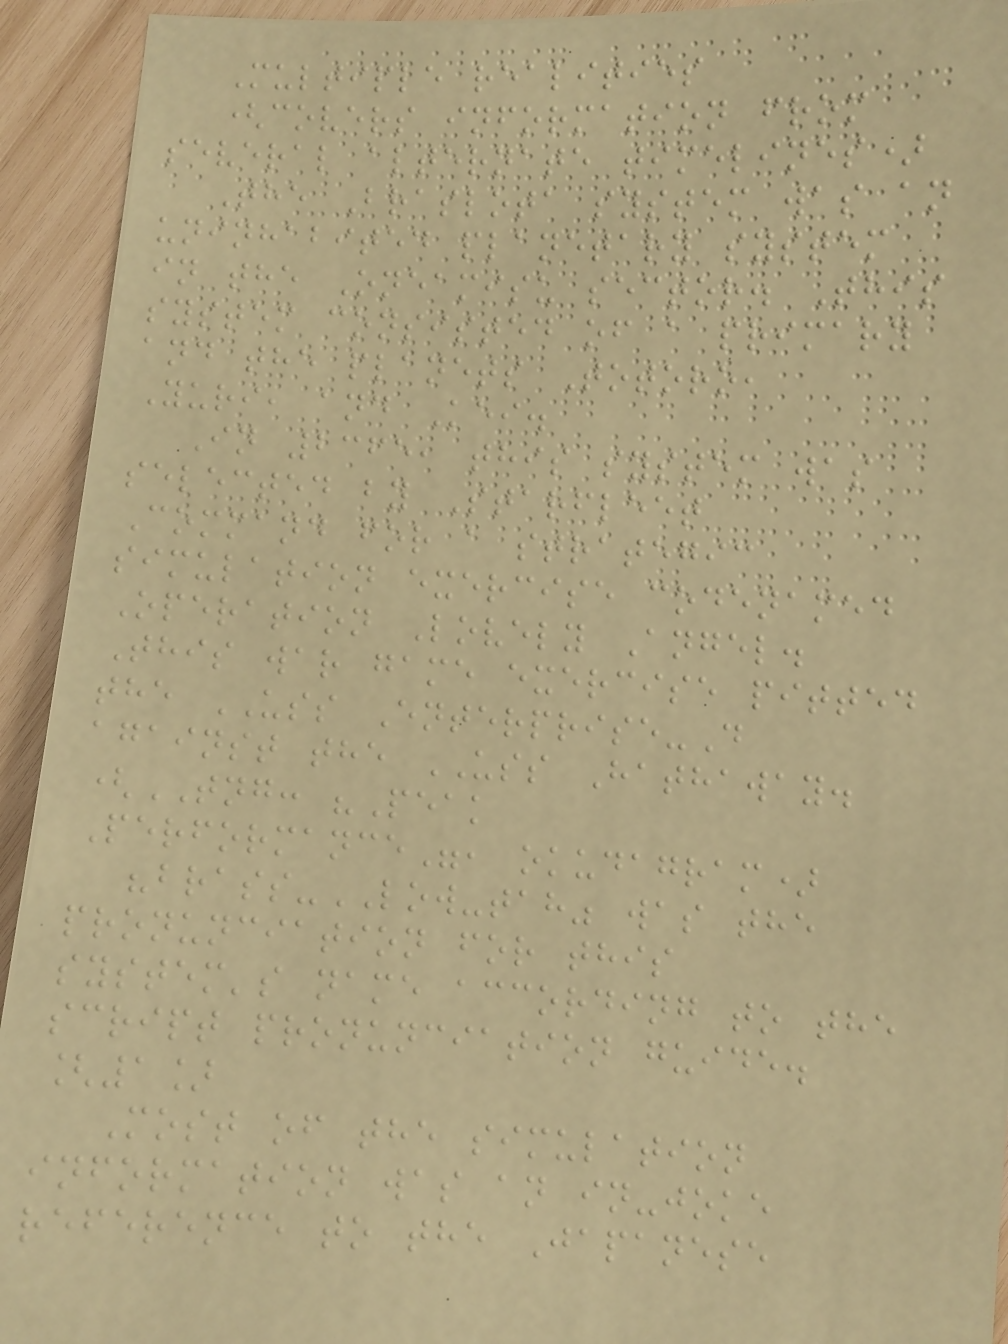Multiple realities
(covers information from
several alternate timelines)
The Braslota system was an
uninhabited planetary system
in the Oneamisu sector. This
system consisted of a primary
and the planets Totoro,
Yuri, and Kei.
In 2365, this system was
selected by Starfleet
Command for a strategic
simulation exercise codenamed
Operation Lovely Angel.
This war game exercise pitted
the USS Enterprise-D
against the USS Hathaway.
(TNG: "Peak
Performance", okudagram)
"brass-LOW-tah" was the
pronunciation for this
system's name according to the
script pronunciation guide.
[1]
Most of the simulation
information was an in-joke
reference to the Japanese
